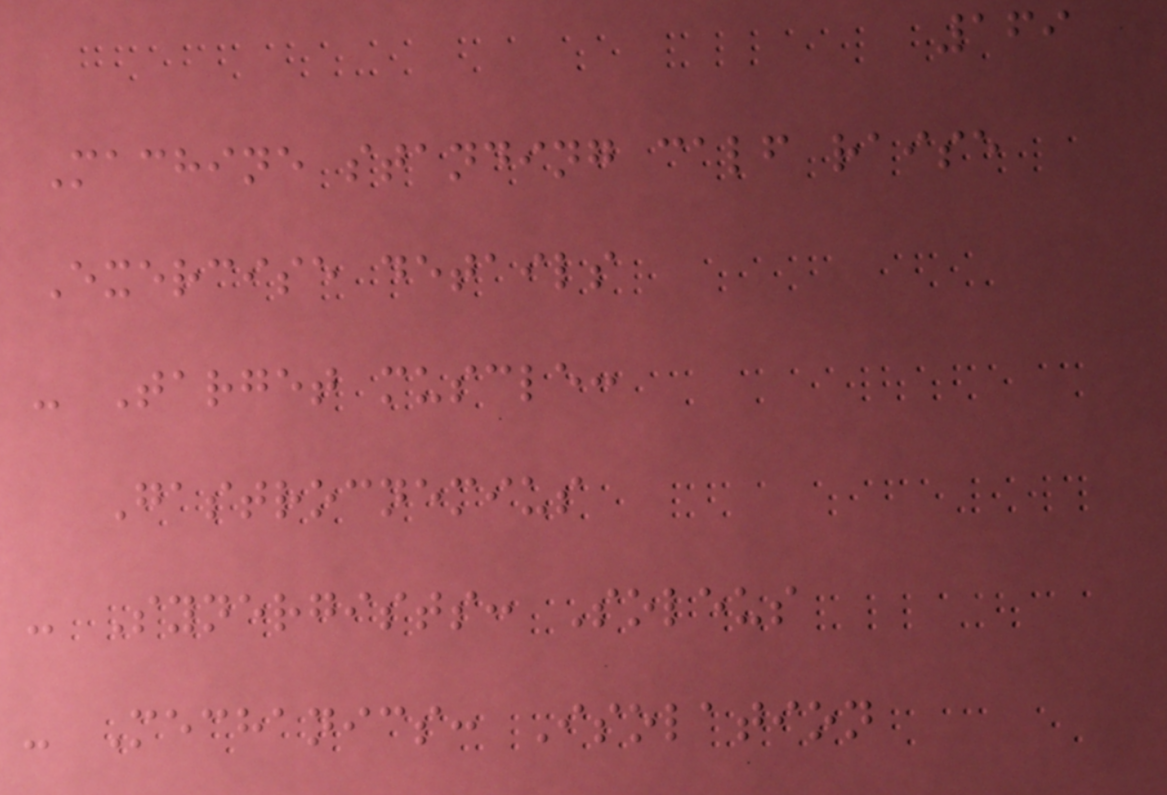169
Machine standing calf raise
Exercise details
- Target muscle:
Gastrocnemius
- Synergists: Soleus
- Mechanics: Isolation
